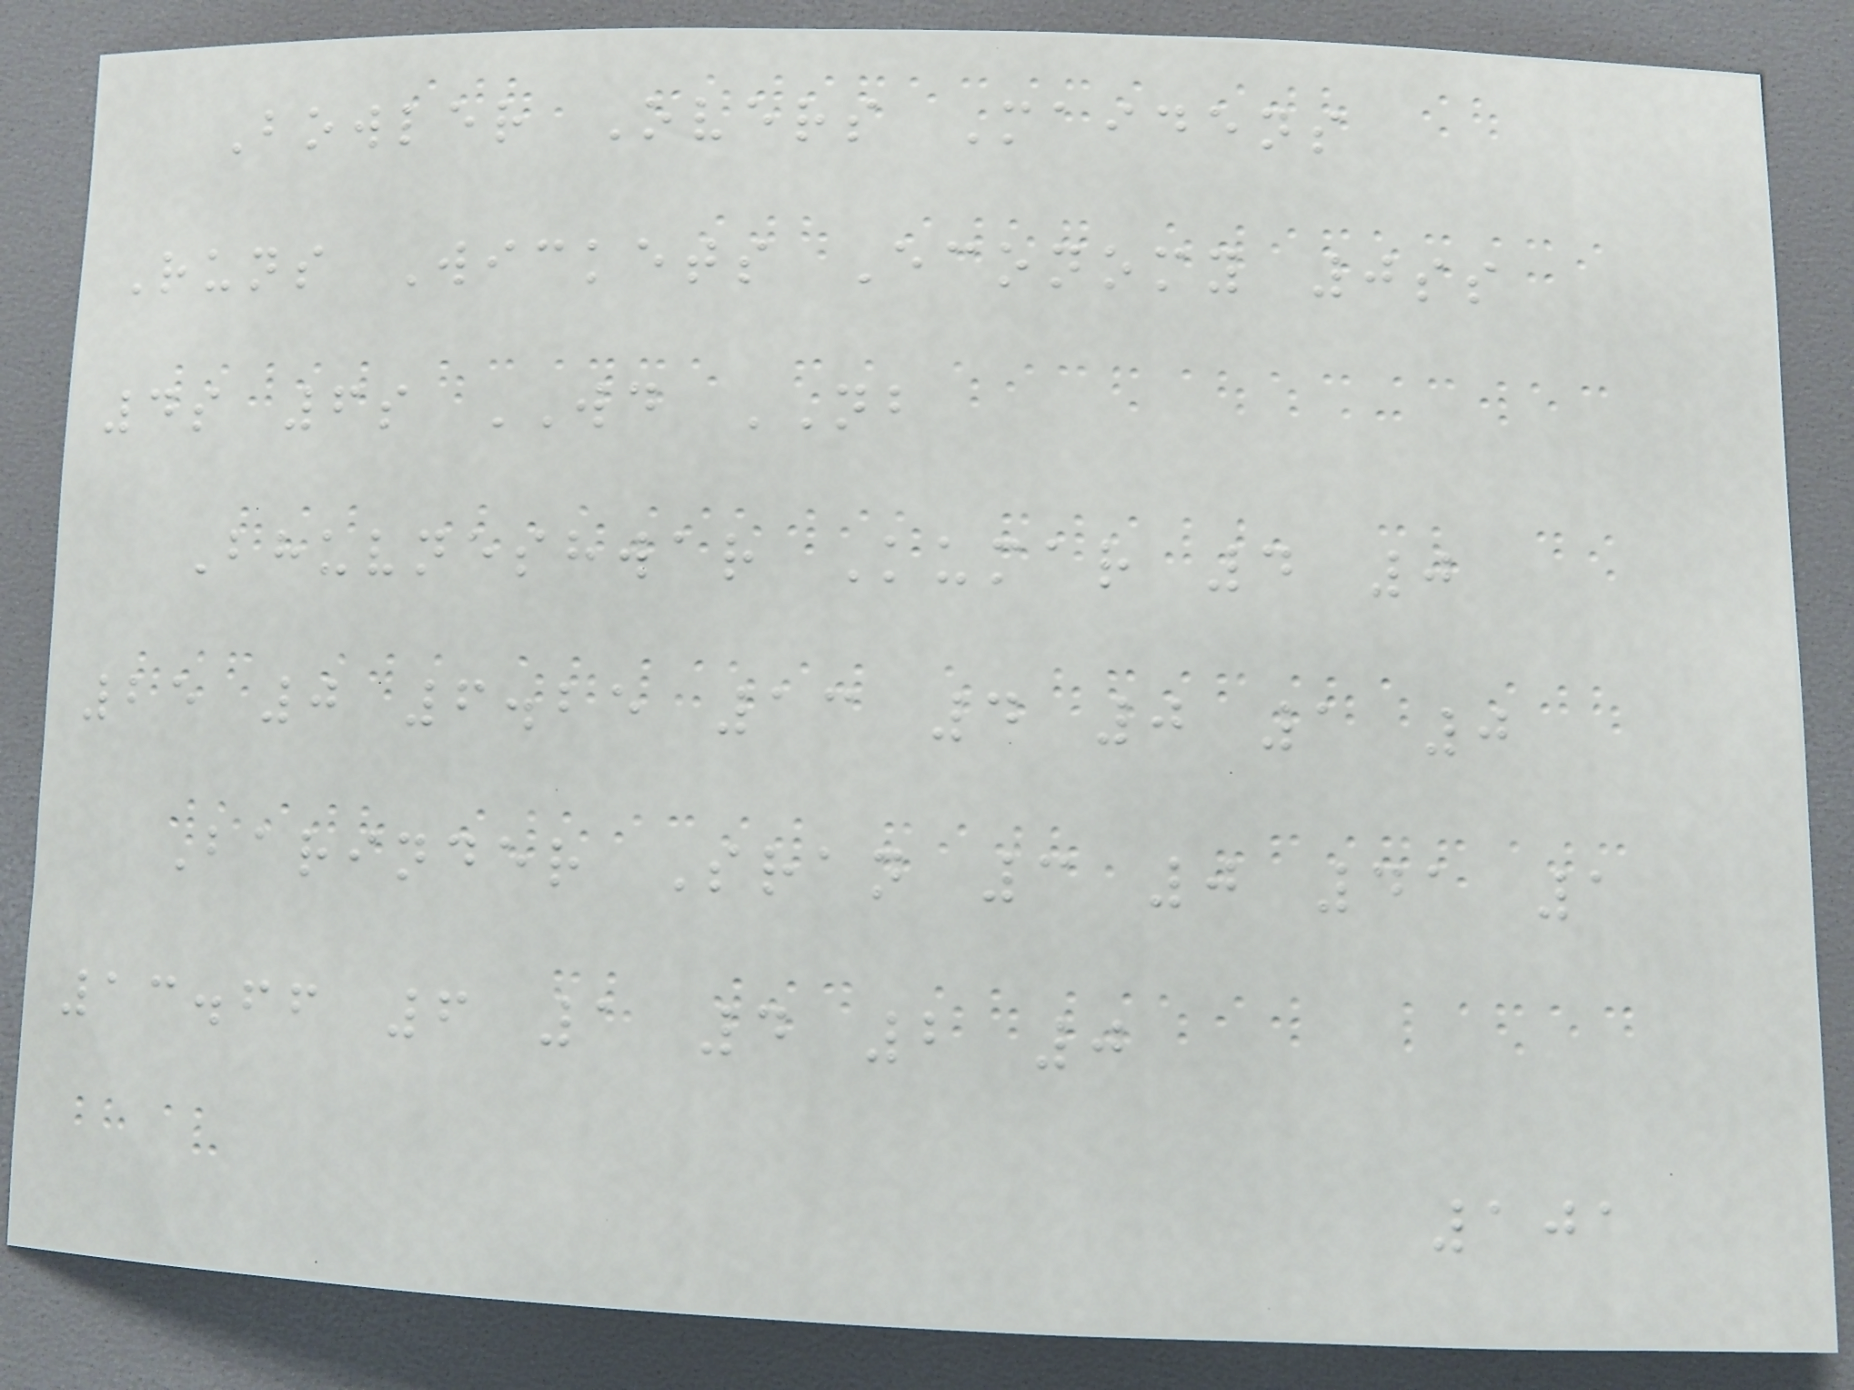Bowler Overs Maidens
Runs Wickets Economy 0ss
4s 6s WD NB
Bhuvneshwar Kumar 4 0
25 0 6.25 13 4 0 1 0
Barinder Sran 3 0 41 1
13.66 6 1 4 2 0
101
